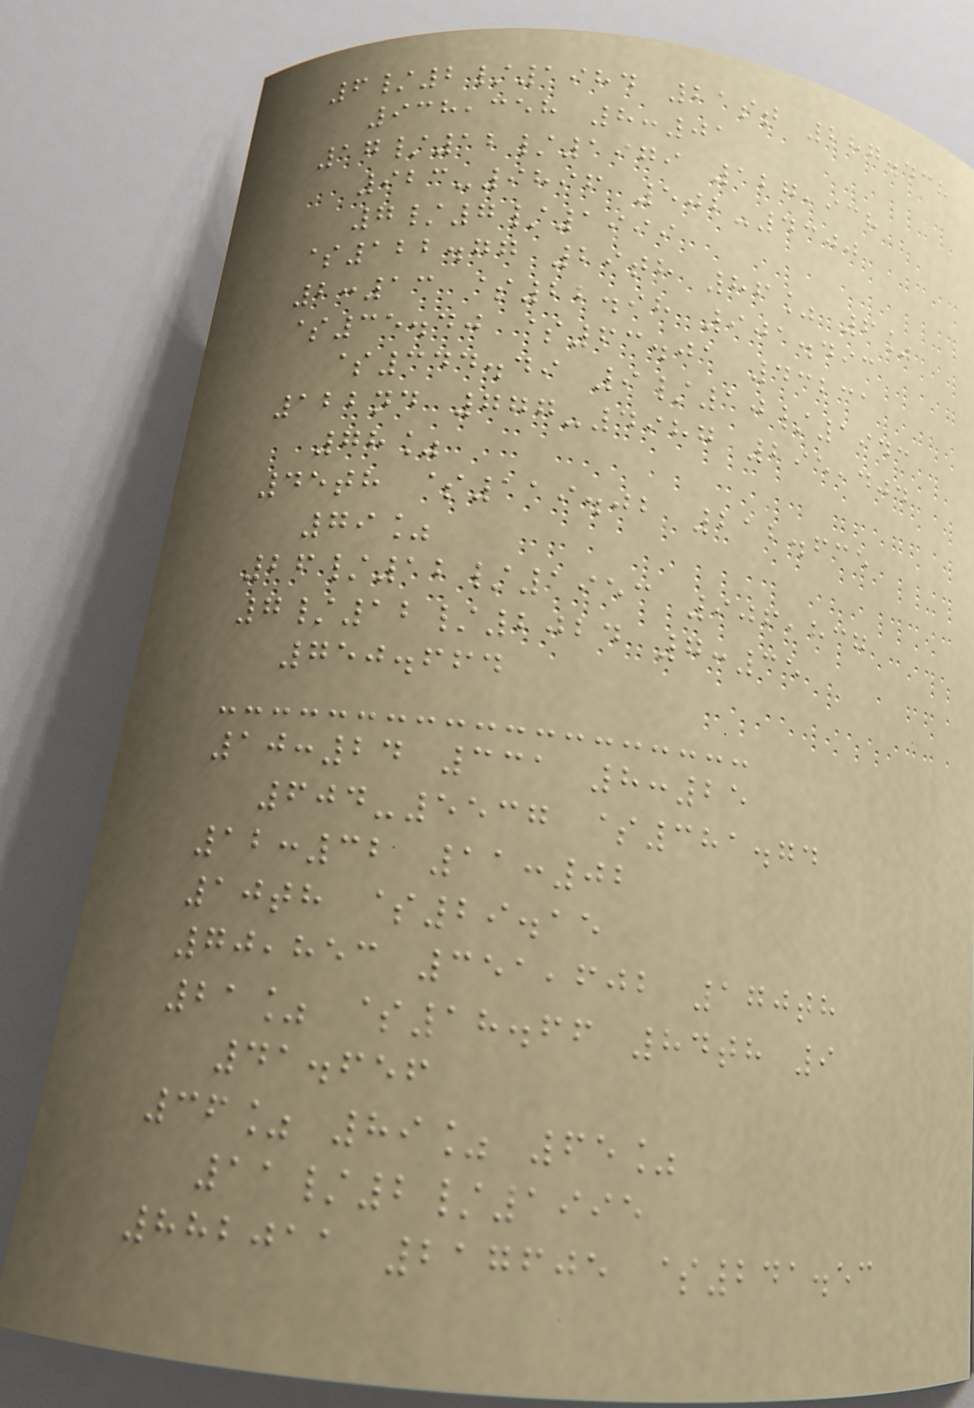6/2/1984 21st 287.438
938,358 8:01
17/12/1979 127,938
923-9896 502-4300
7/7/1999
$122.77 29th 86% 6%
2:13 $22.98 901.493
$35.40 $63.01 43231
$344.49 9/10/1943
122nd 777-4987 295,404
78%
45th $119.02 212.635
79%
26/12/1953 906,837
7/12/2024 7:35
750.664
10:24 331 8:25
604-5537 $381.74
12:32 11:02
10th $29.15
70,853 351,602 170th
21% $18.66 84th 9
41.656
36% 89% 65%
11/2/1995
882011 217605 $241.53
